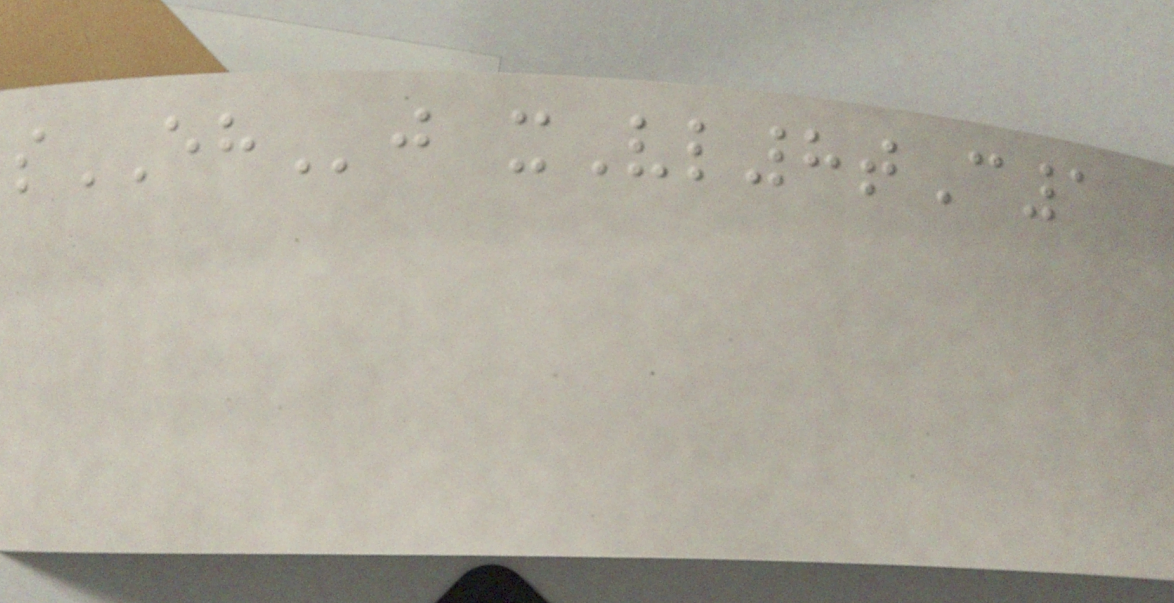sEHj xVl8tC1
